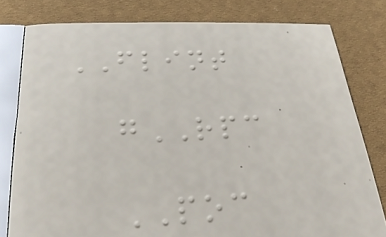FLINT
gRPC
POC
